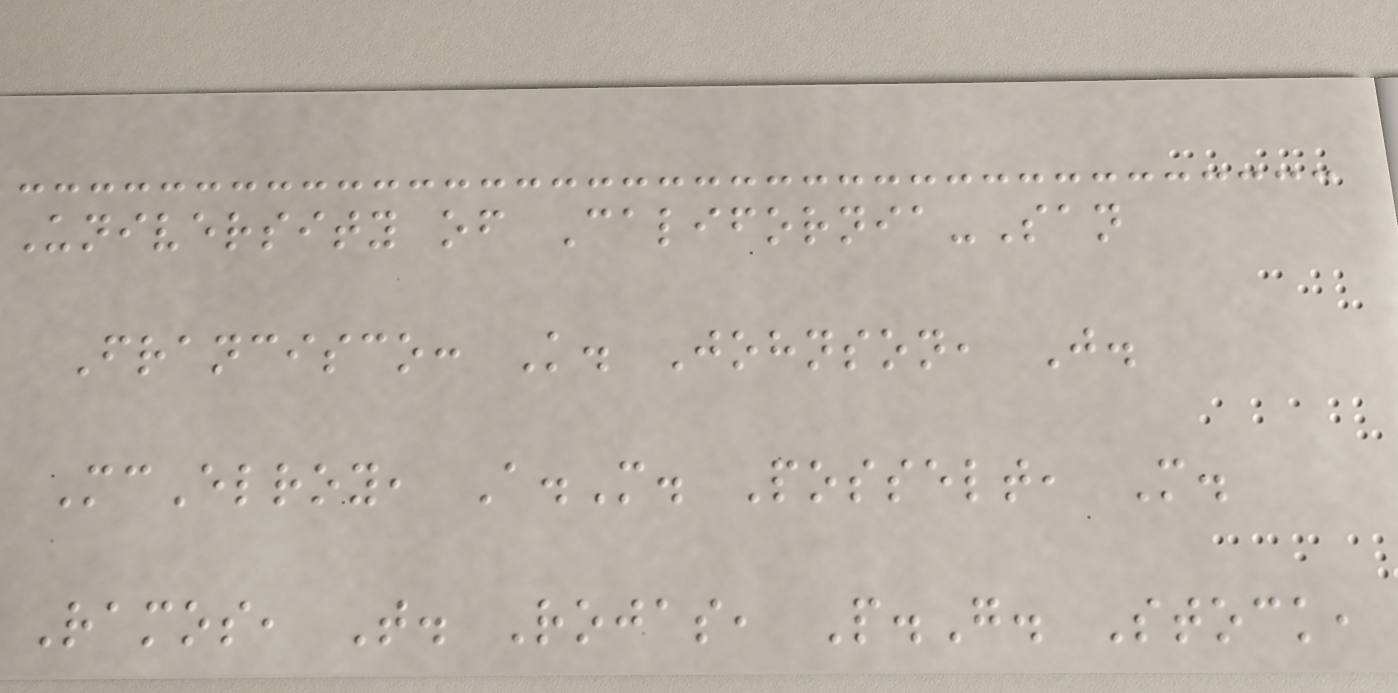University of California-San
Francisco: K. Johnson, J.
McElroy, A.M. Posselt, M.
Ramos, T. Rojas, P.G. Stock,
